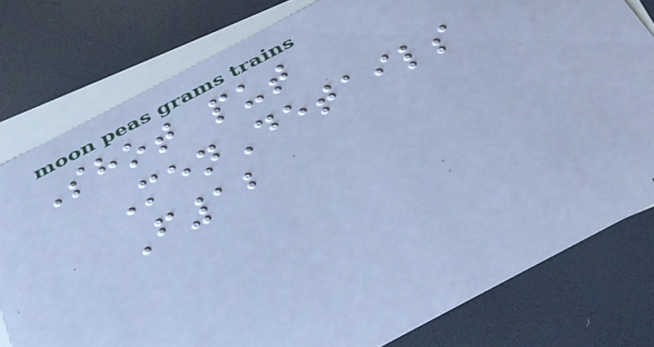Shot put
MenDetails
F12
